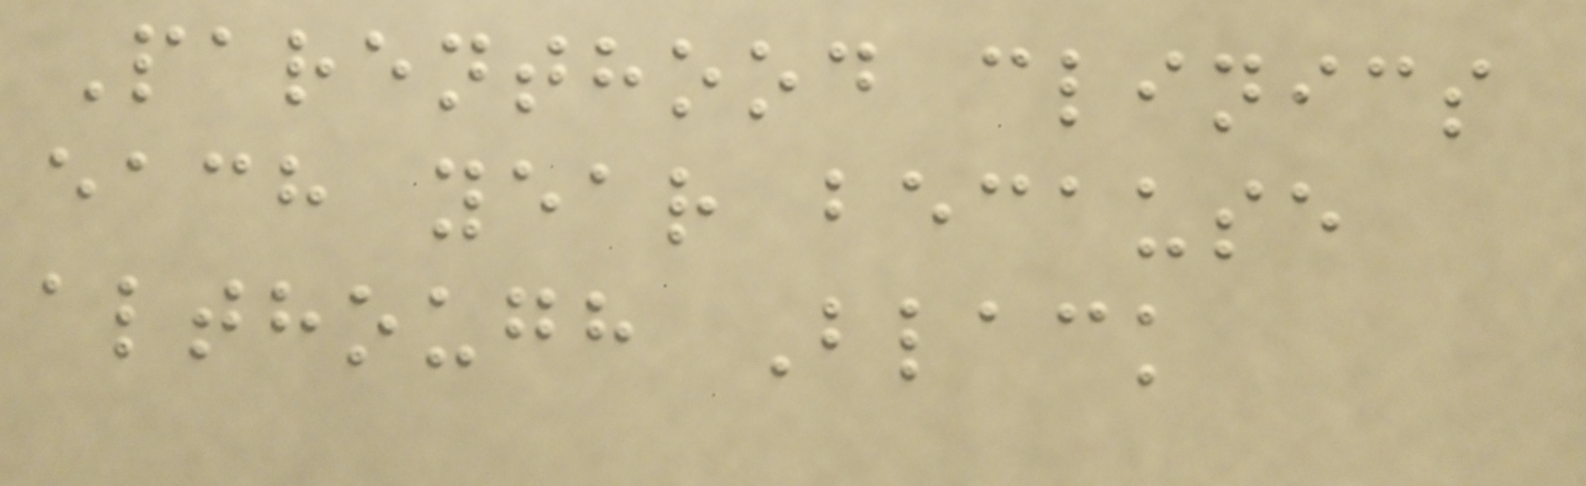Parenthood clinics
each year because
although Black
